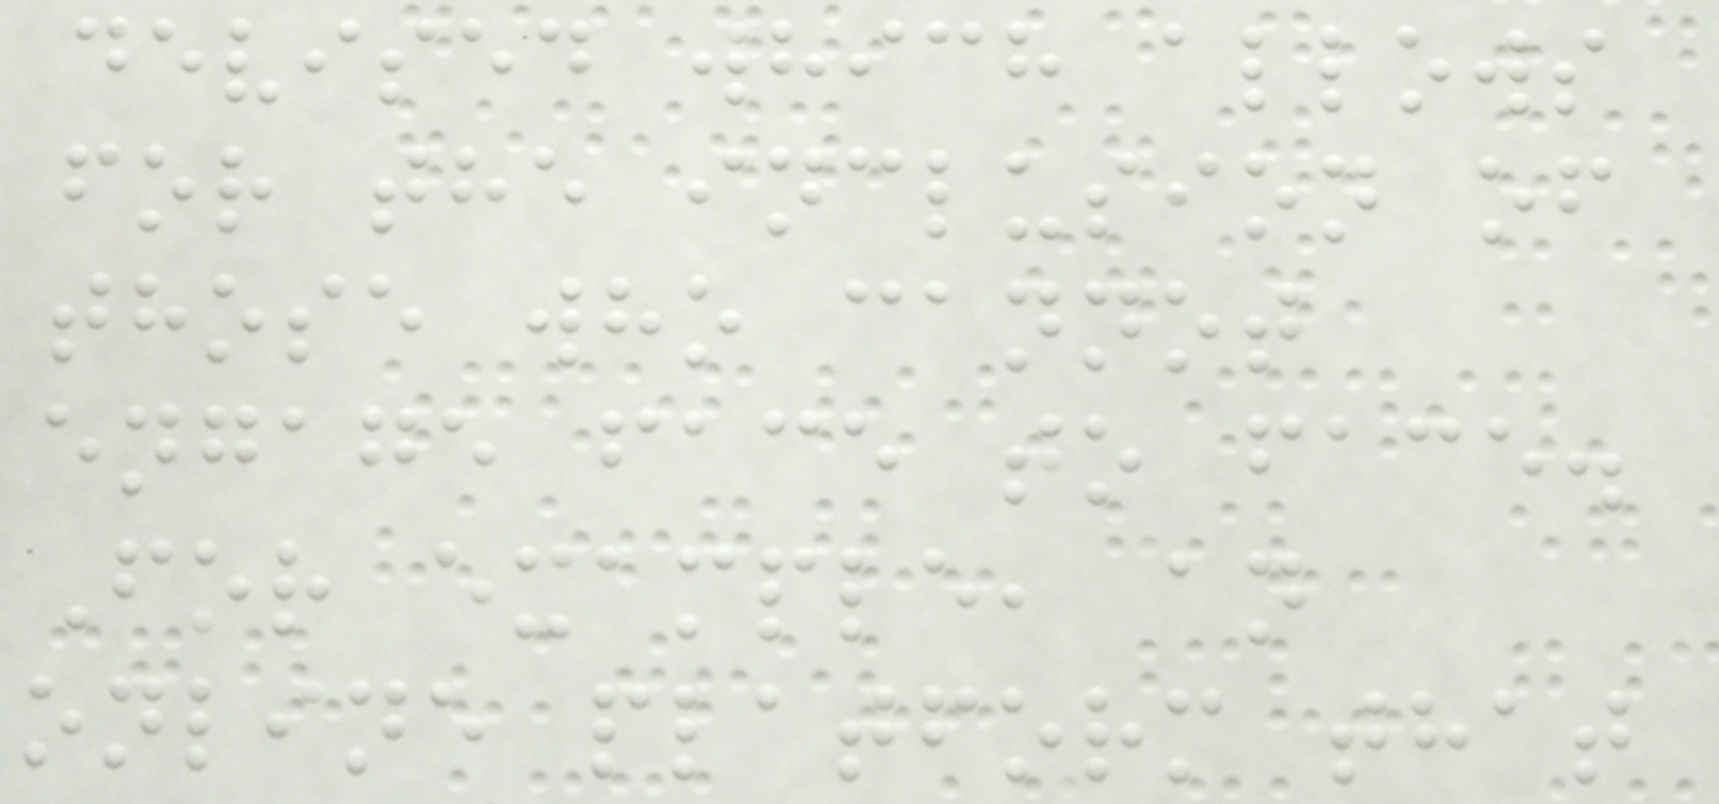devised which allows
for the inclusion of
those who cannot
engage face to face.
For example, an
online platform that
